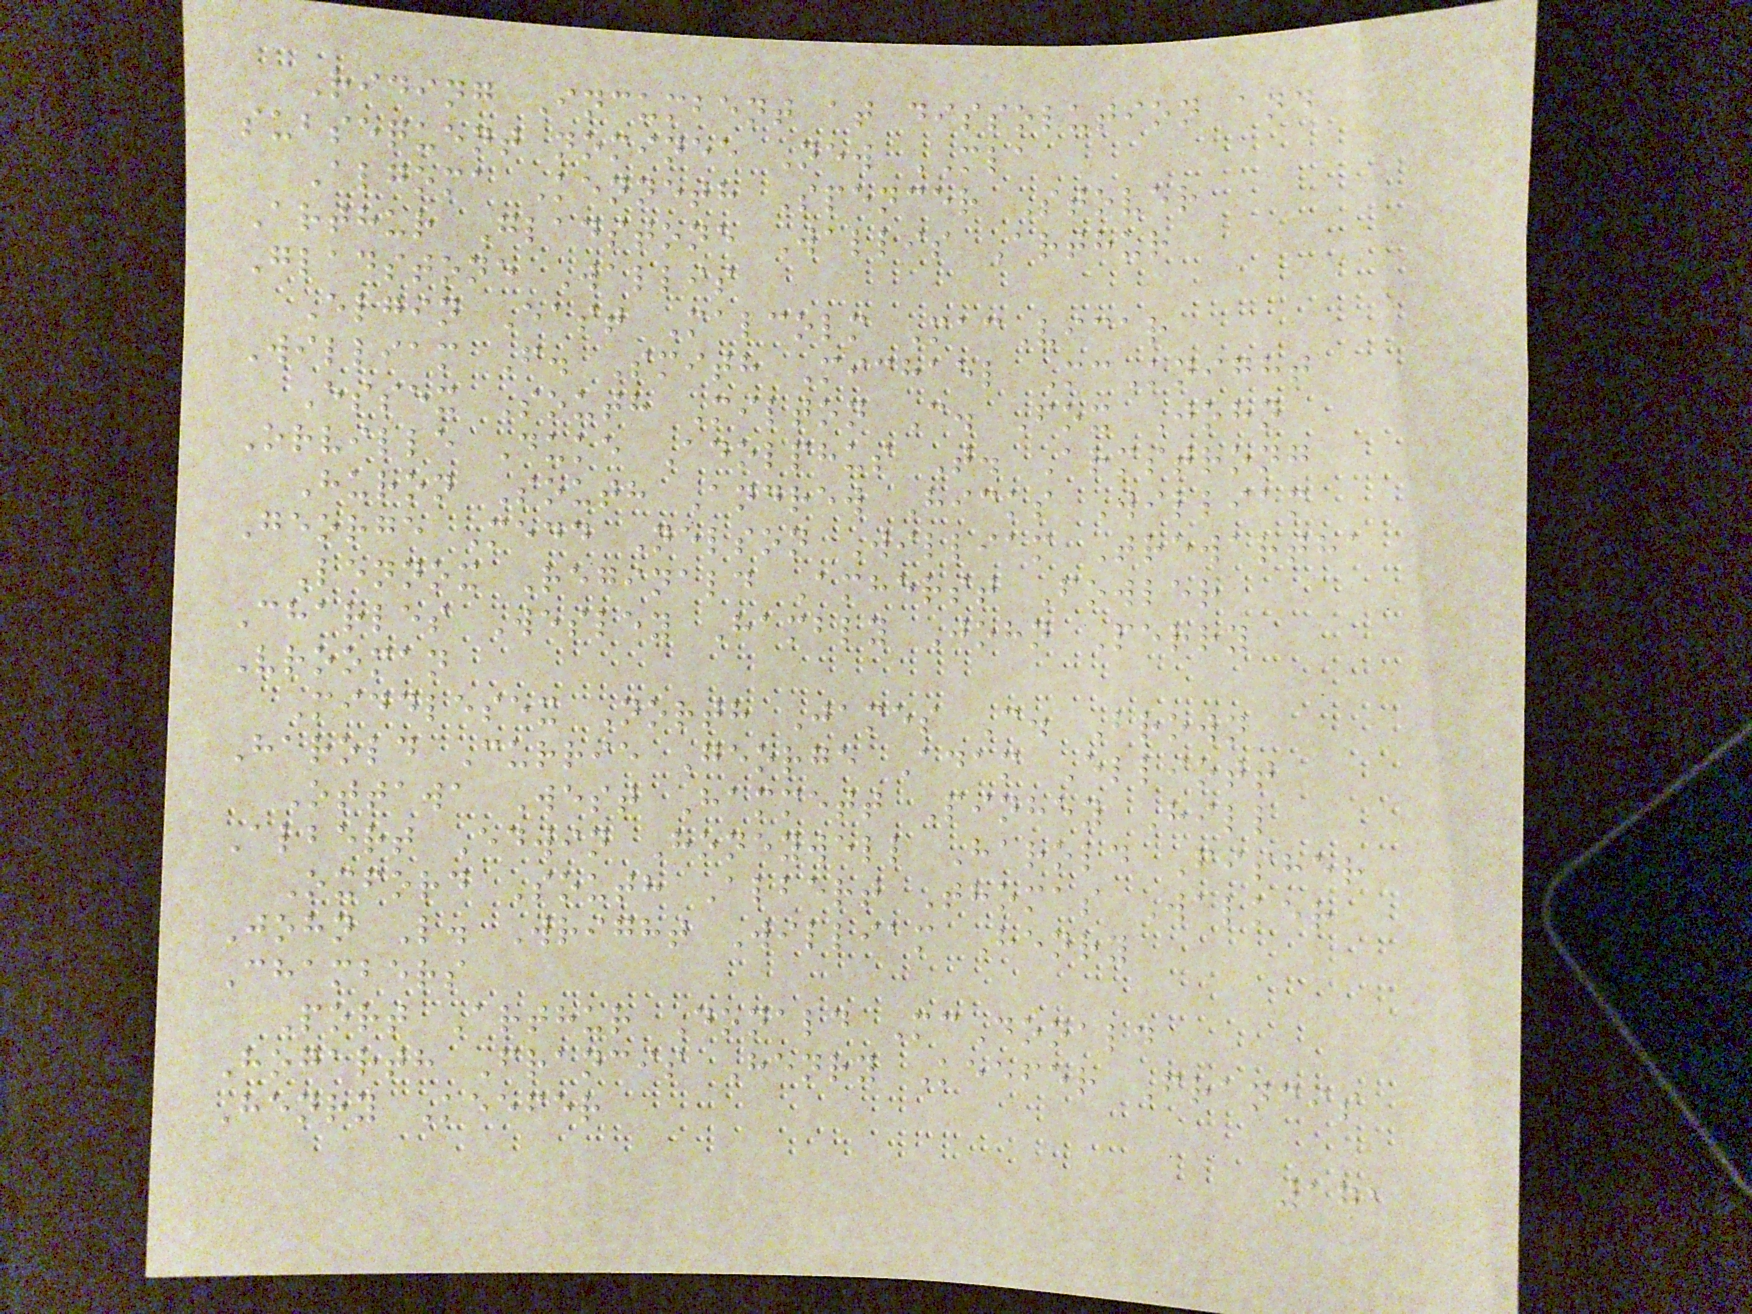Riding Incumbent at dissolution and
subsequent nominee New MLA
Algoma Kenneth Spencer Stover
Arthur Gladstone Wallis Arthur
Gladstone Wallis
Elgin East Malcolm MacVicar
William F. Smith Michael McKnight
Essex South Milton C. Fox John
Orville Duke Adolphus T. Armstrong
Huron South Andrew Hicks William
George Medd Nelson William Trewartha
Lennox Reginald Amherst Fowler
Charles Wesley Hambly John Perry
Vrooman
Middlesex North James C. Brown
Harold Currie George Adam Elliott
Ottawa West Hammett Pinhey Hill
Albert Edwin Honeywell Harold Fisher
Oxford South Albert Thomas Walker
John L. Wright William Henry
Chambers
Port Arthur Donald McDonald
Hogarth Francis Henry Keefer Francis
Henry Keefer
171
